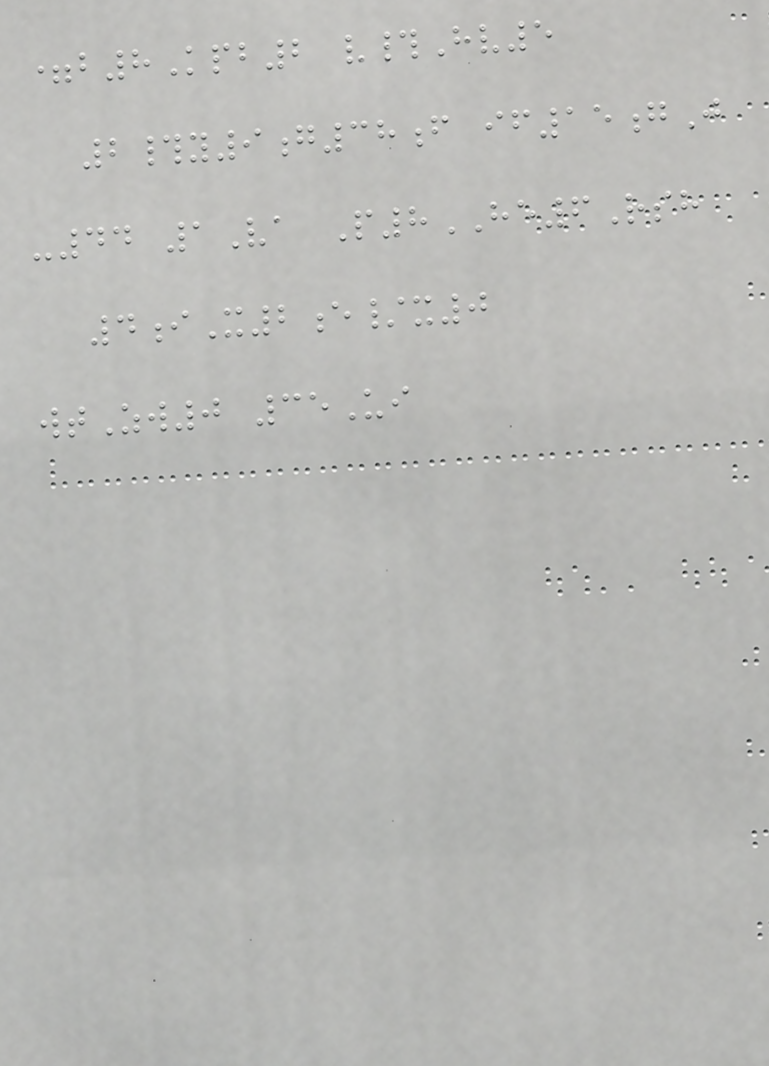=b8Kpb2 v#Hv5
2#y9g38f if15gJ
-44 1Va P8HE6Rsh
4iX2e/x0
wtZw0 35Ui
